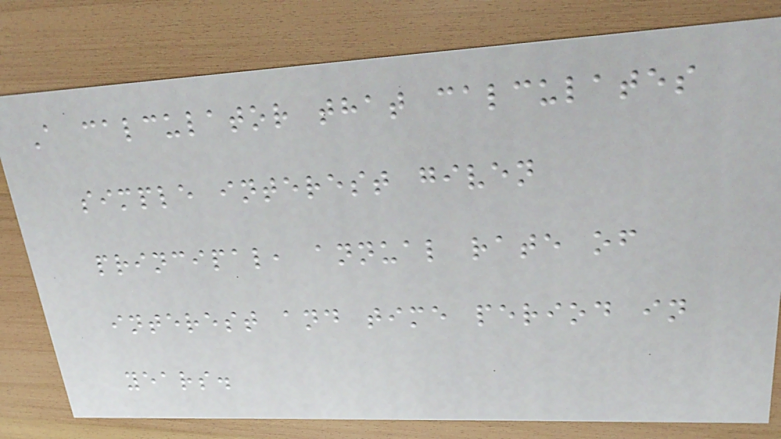A calculator that calculates
simple interest given
principal, annual rate of
interest and time period in
years.
